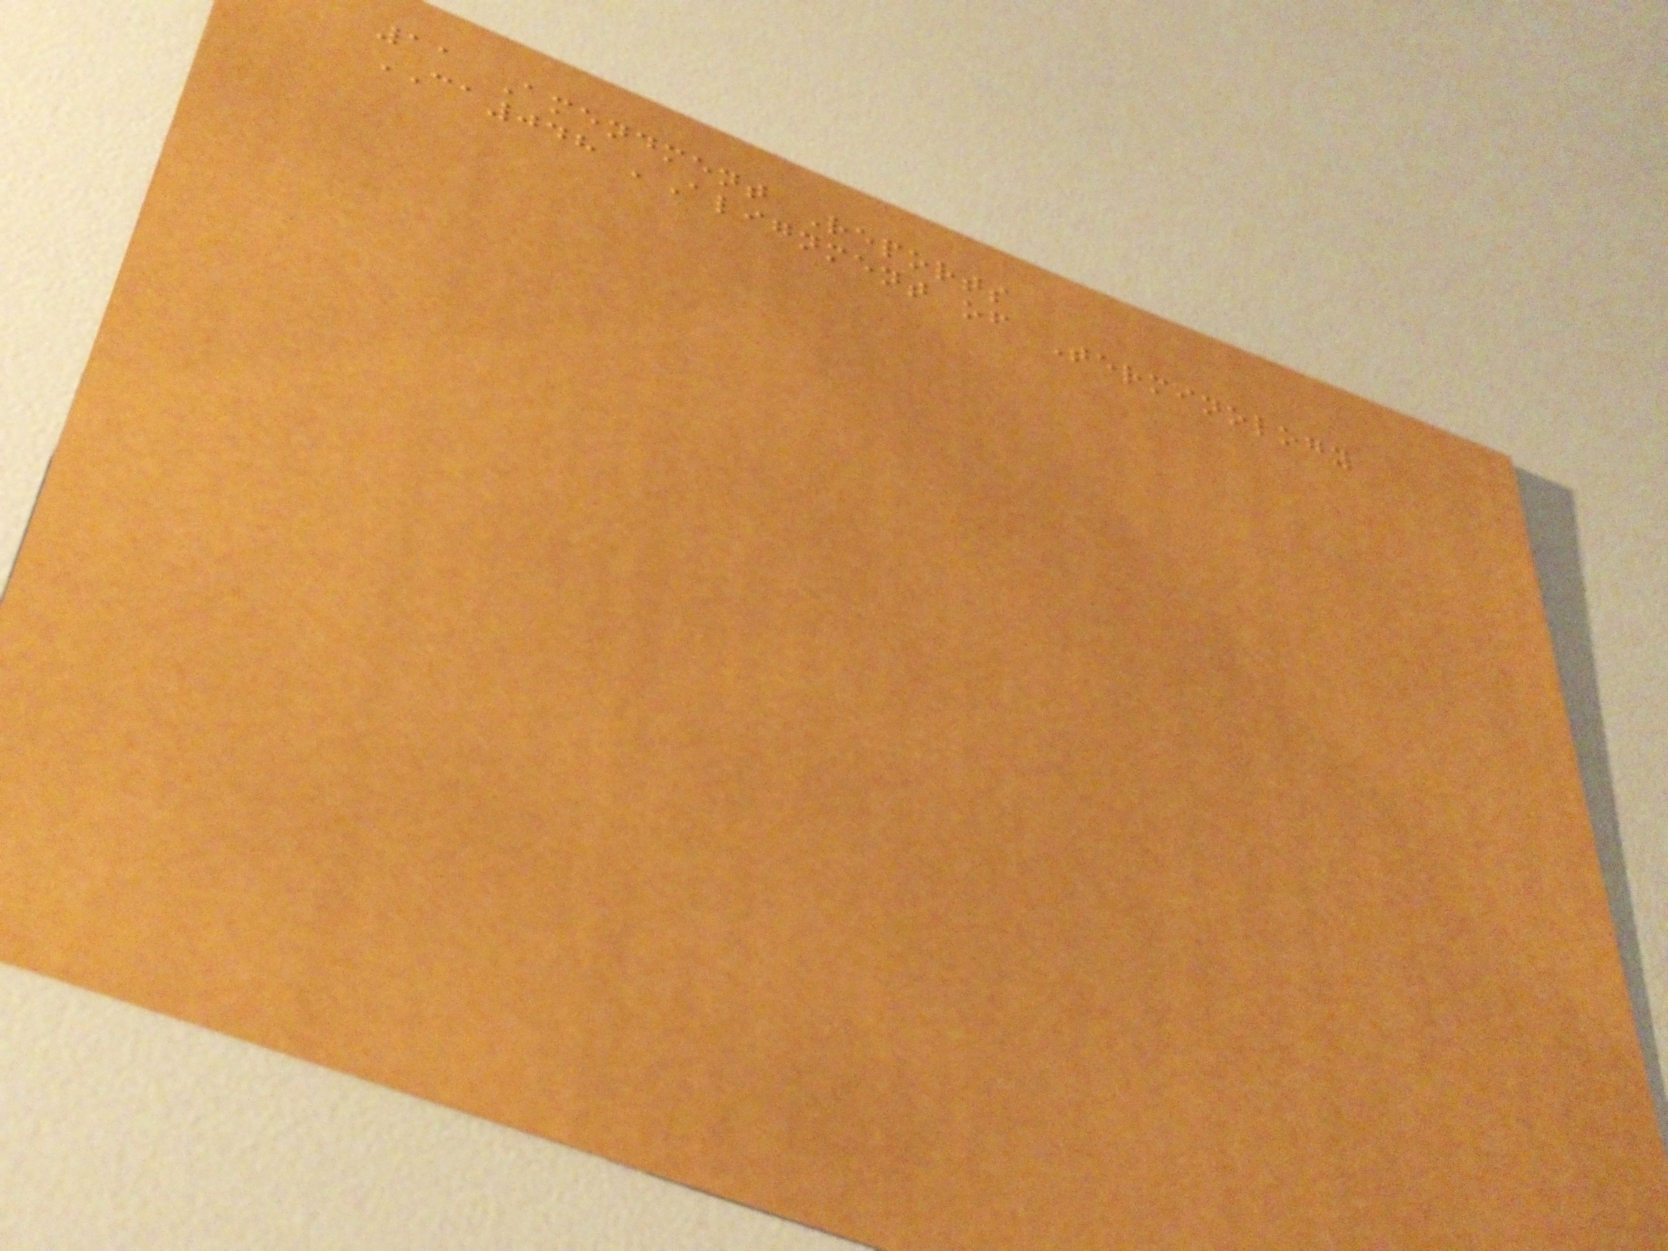11 Amendment Reports
CA048 'Alignment of Terminology
